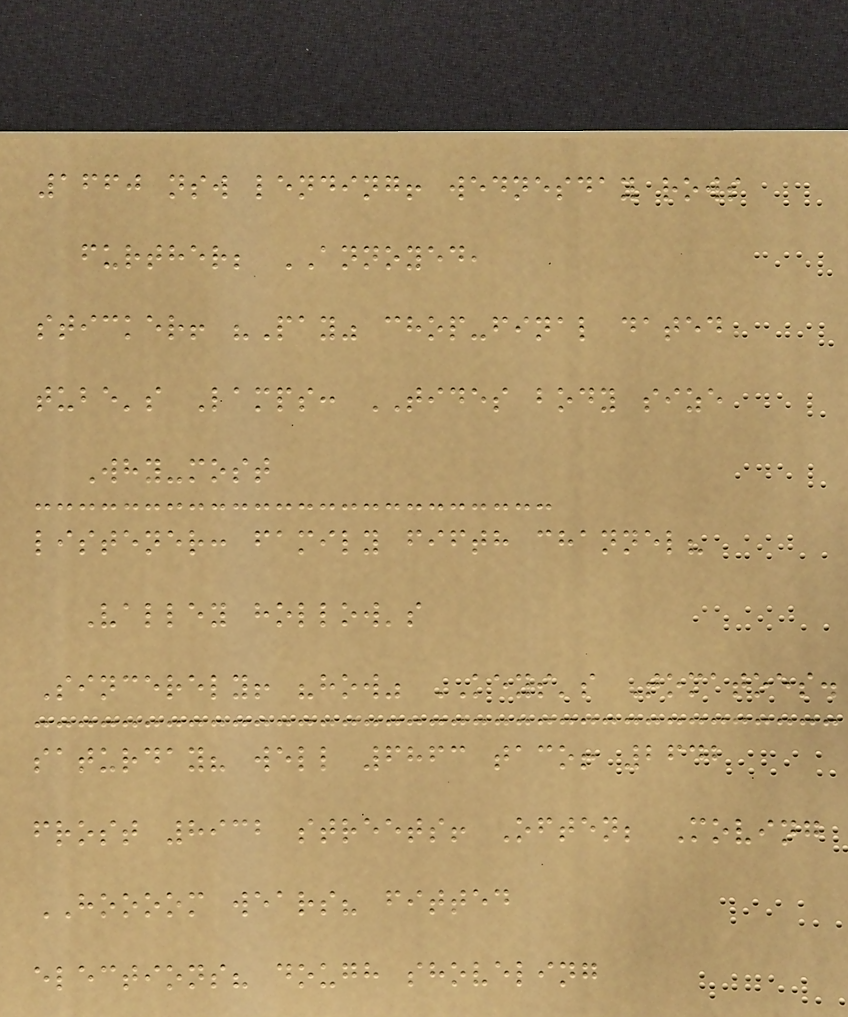1660 nsw lending! wednesday rows
further; ANNOYED,
sticker! "Pay" chop-final dated
tube's Lamps: TIDES body size
Why-most
listener: family fifth channel?
Valley hollow's
Sincerely! "how" KEYS's Tomatoes.
saturday? well 6863 taco! 2642
frost 8932 streets! Often; Moving
HOOOOM wears? fitted
elections? dough shoveling
